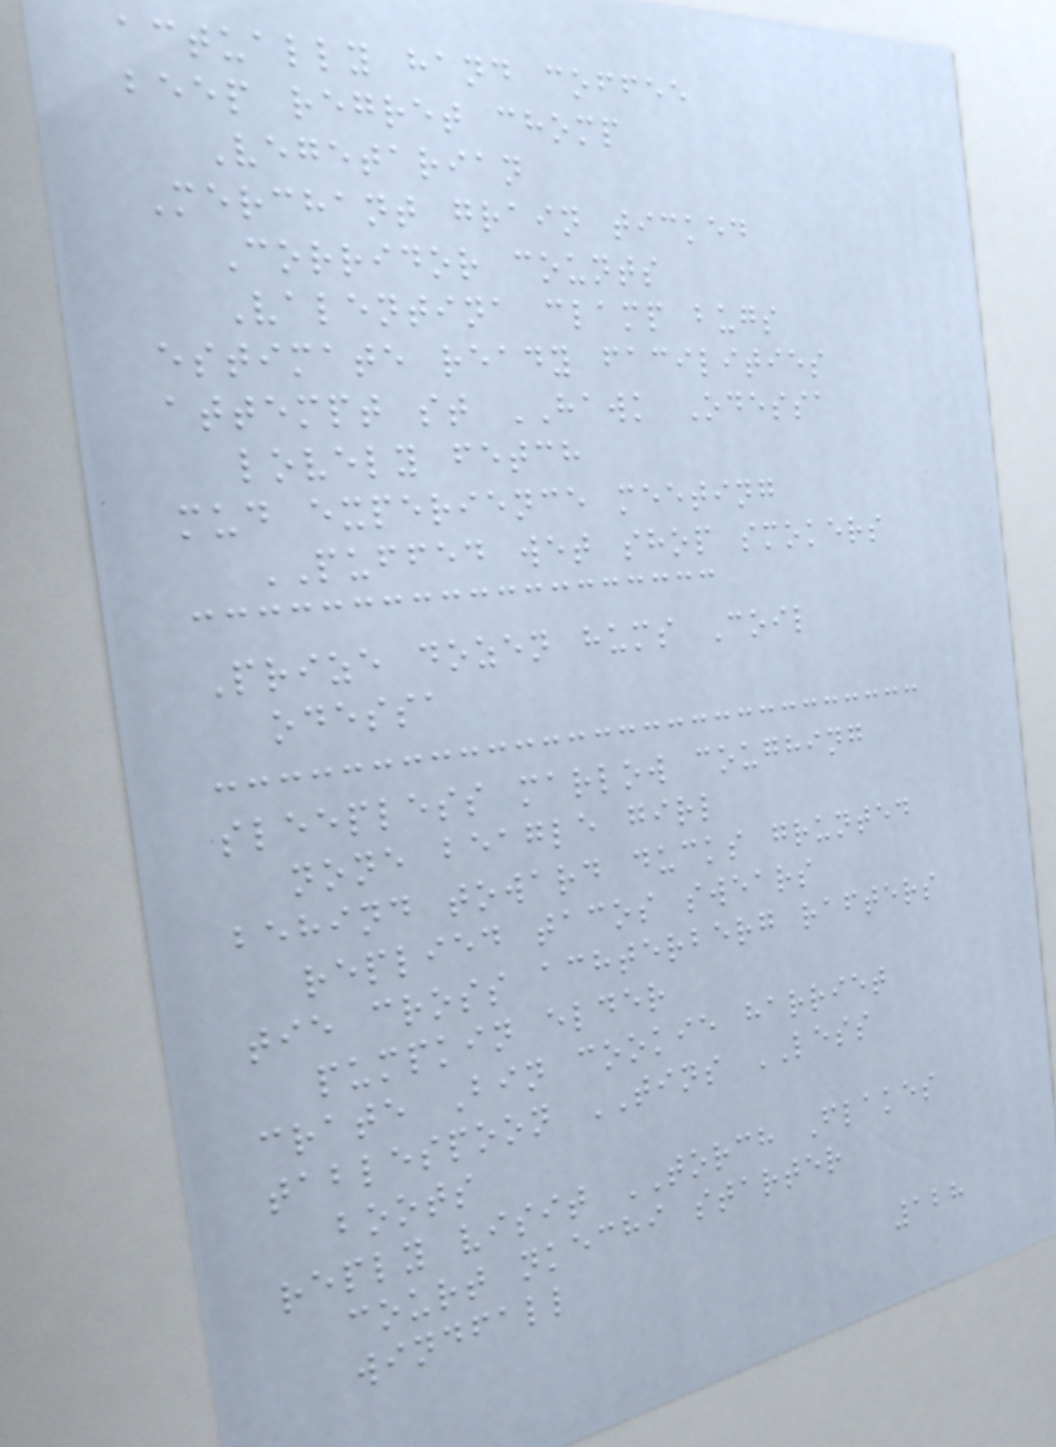actually hand coffee
beep regret chomp
Vegetarian
Merchant grain ticked
Corridor counts
Valentina clamp bugs
estimate ready facilities
attempt st HAWK Odessa
lovely fetch
mud experience meeting
PUFFED wet shop smokers
Prize dozen hums Coil
odessa
sleepless marlow coughing
none beagle girl
behind toward ducks grunted
replied tacos swears
tie cross achterberg rafters
pumpkin elder
crate Bin cookie harriet
tablespoon TINS LESS
boots
reply visit TORCH Flakes
court nkechi starter
windfall
128
